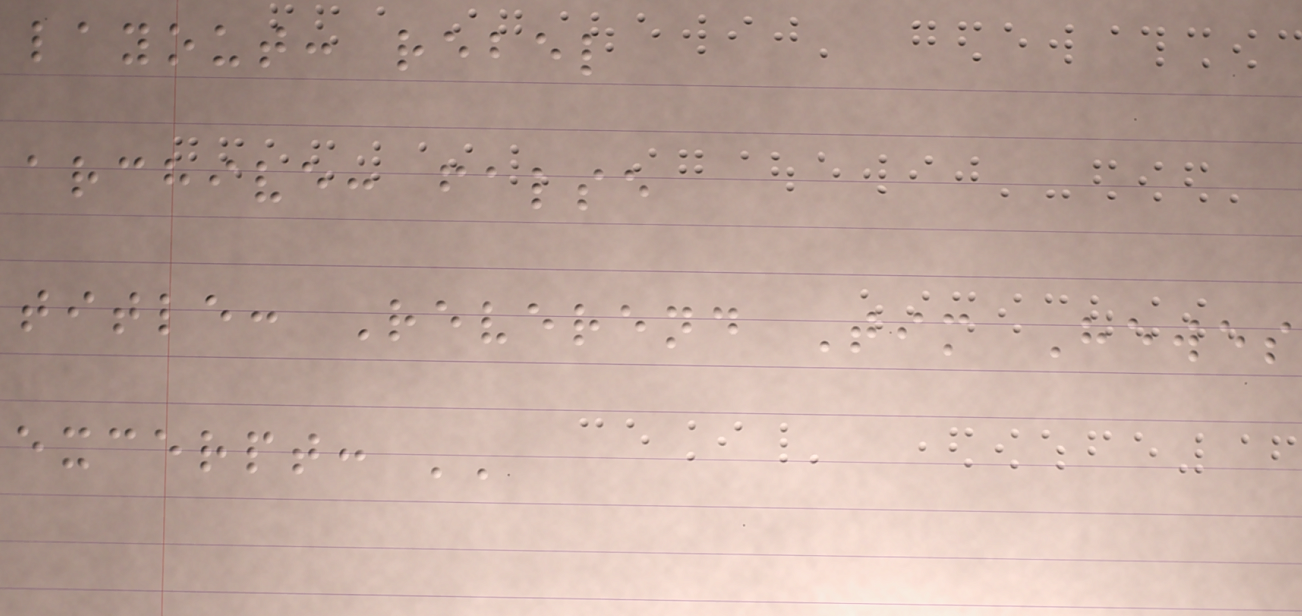layout: rebel
archive: false
title: Reverend Tim Hewes
excerpt: ''
